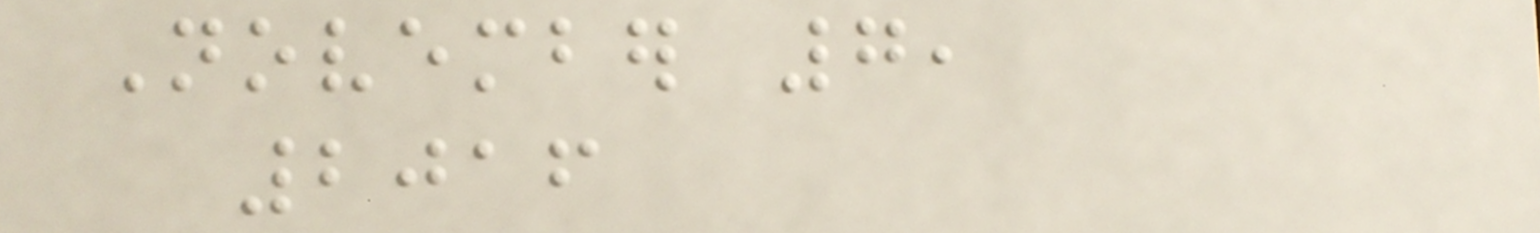November 7,
2016
